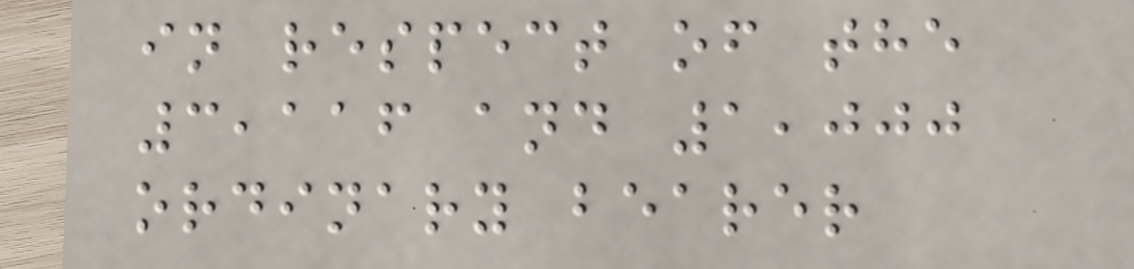in respect of the
3,116 and 1,000
ordinary bearer
